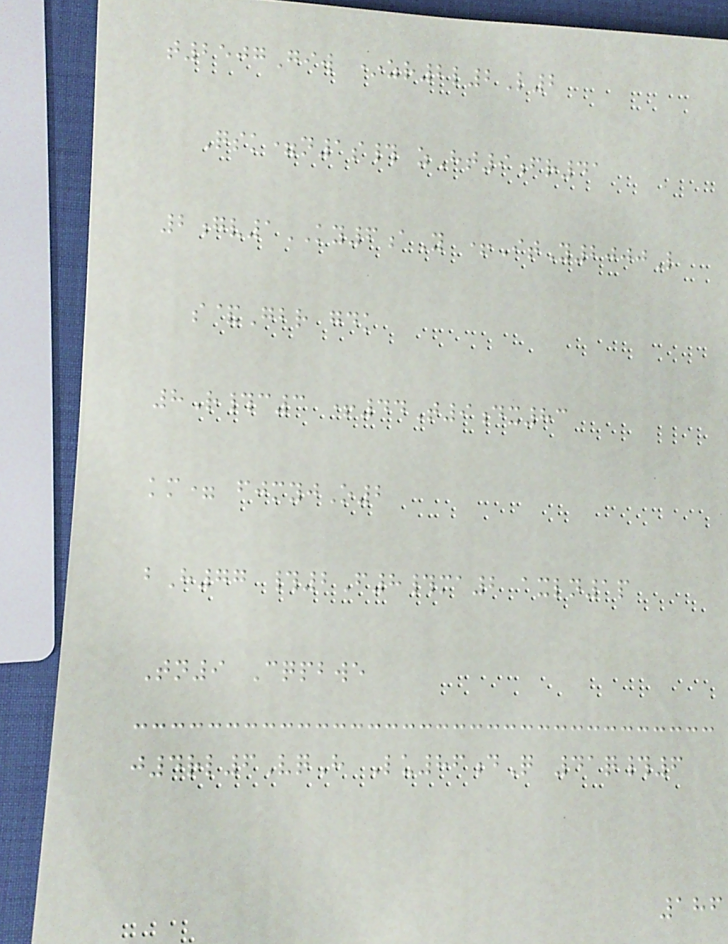t2507Giw *zr2l2L2
Qsk=n1s# zHt9fr41
2gv1KY6aY +ItY2000L
s&Gbr gdk
8R#c3 +44T9dx83
km= fjmyjO2
bH77 #2F8#ma2 axln1p
Tn9 Cqpbwe
j4rl6VqH Lu86dQ 41q#6
186
